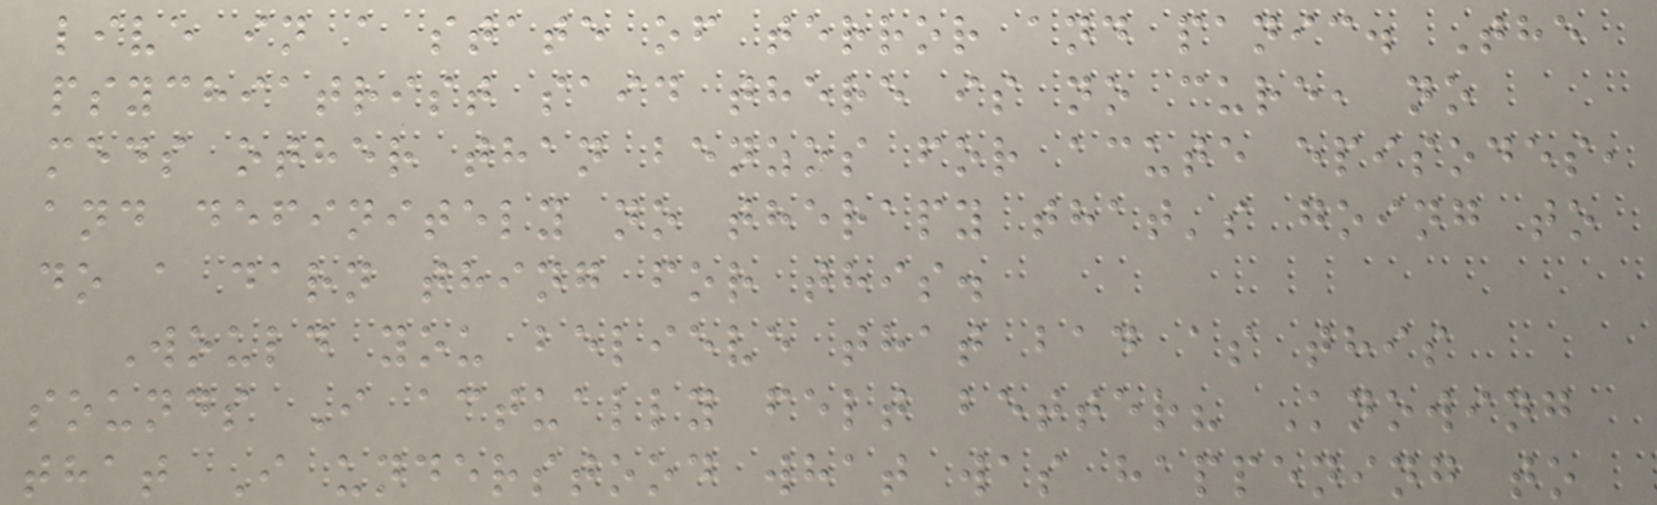live in a state of terror and panic. The
psychiatrist said there is no cure, no
meds other than benzos for acute episodes,
and definitely no therapy that's going to
do a darn thing for this.
Would you believe that bad as this
sounds I actually felt better? Knowing
that I understood what was happening to
